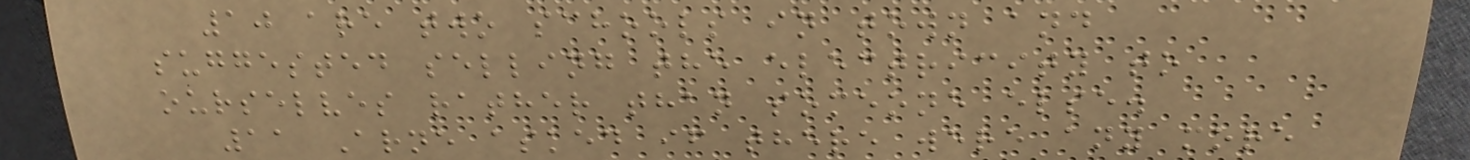10 are two schools in town and
suggested selling the electricity to
ourselves rather than someone else.
11 Arne asked if there were any more
